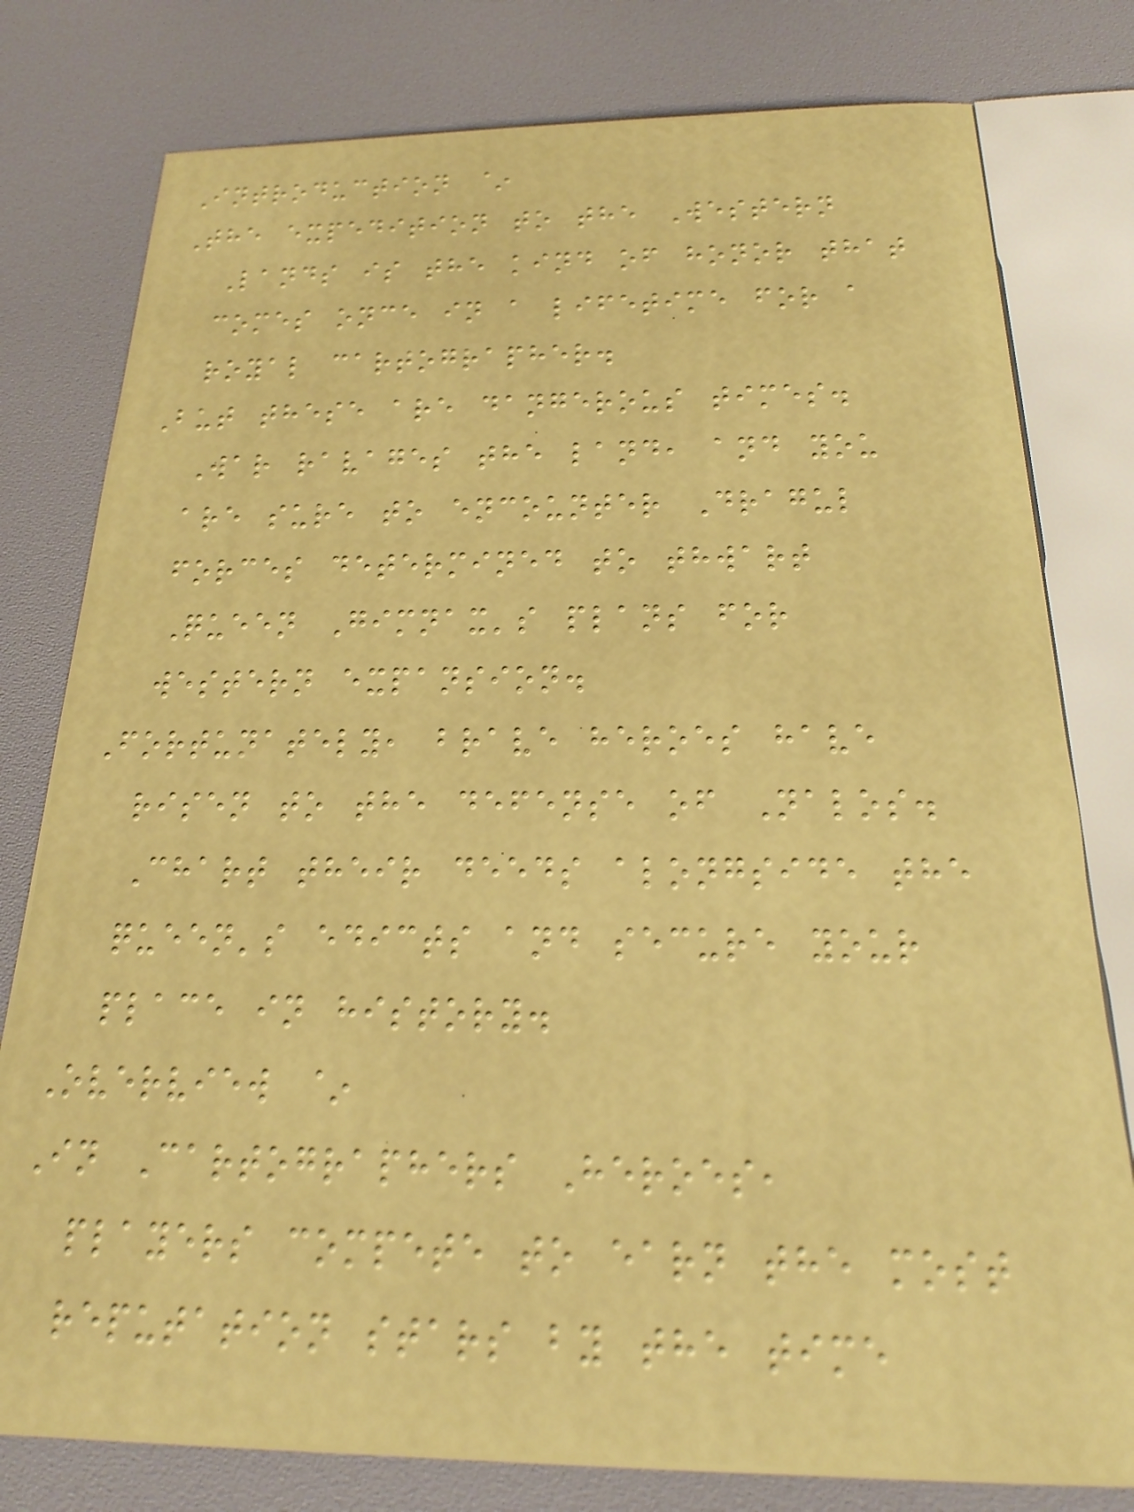Introduction ~
The expedition to the Western
Lands is the kind of honor that
comes once in a lifetime for a
royal cartographer.
But these are dangerous times.
War ravages the land, and you
are sure to encounter Dragul
forces determined to thwart
Queen Gimnax's plans for
western expansion.
Fortunately, brave heroes have
risen to the defense of Nalos.
Chart their deeds alongside the
queen's edicts and secure your
place in history.
Overview ~
In Cartographers Heroes,
players compete to earn the most
reputation stars by the time
